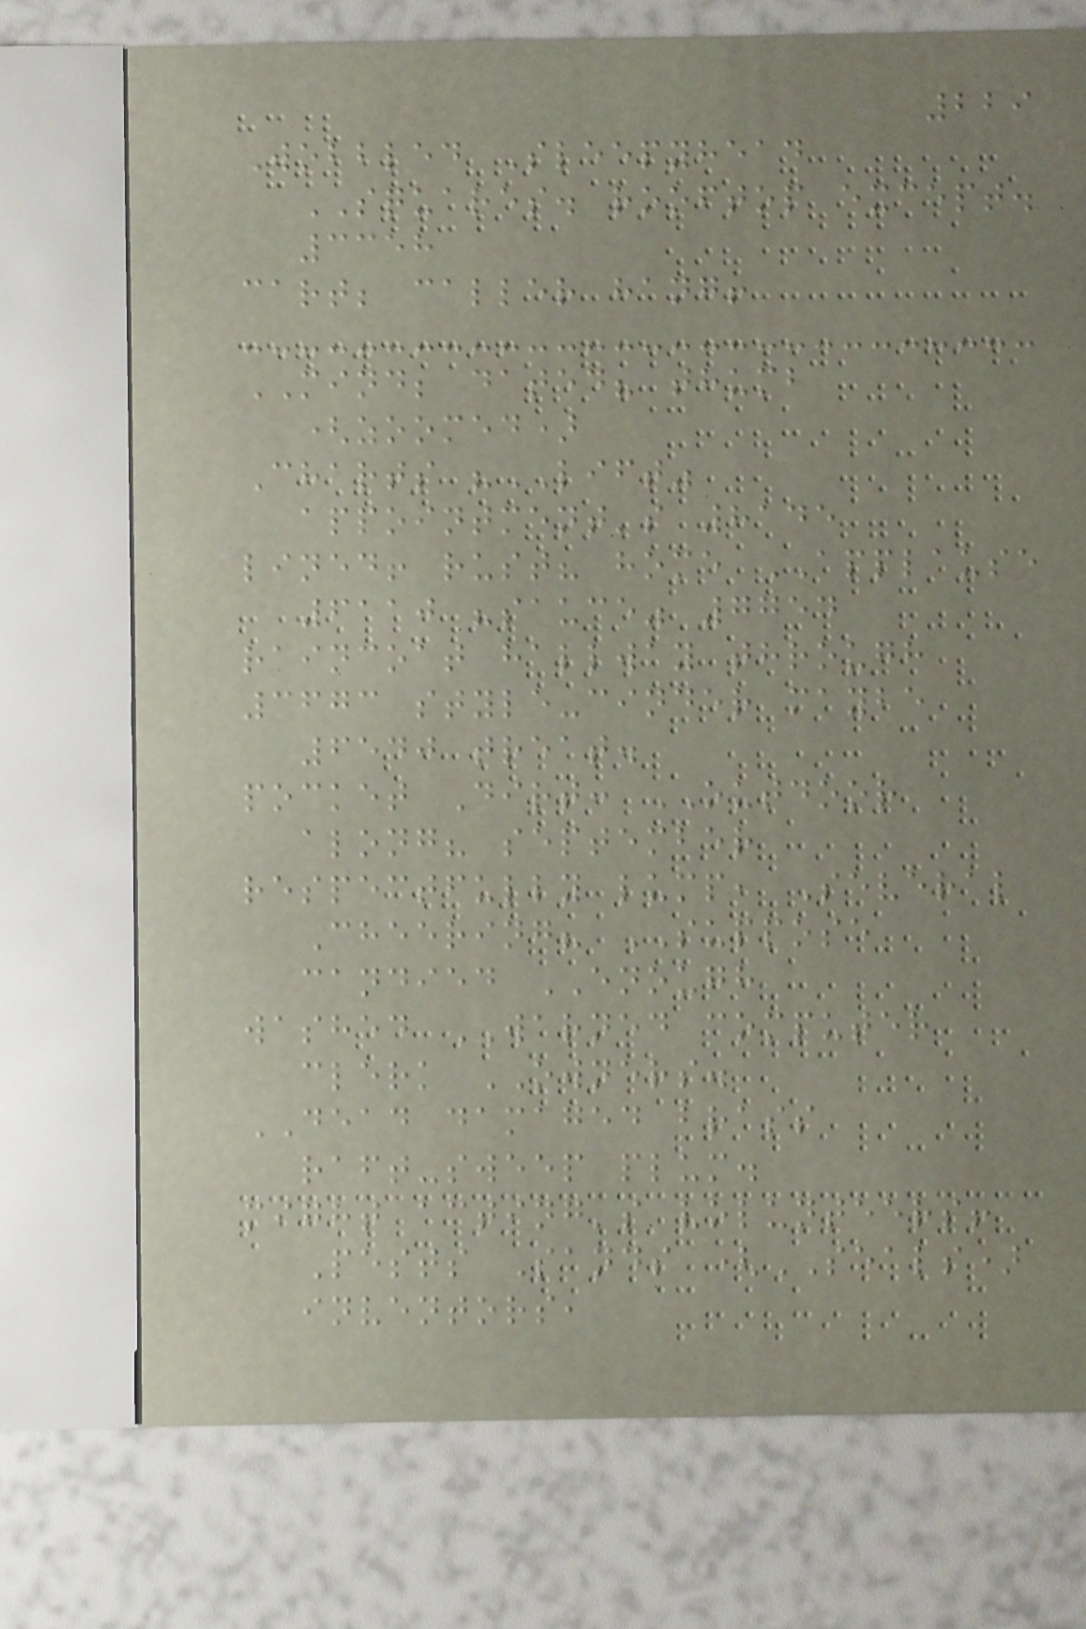229
Wobbled Sleepyhead
SQUARES. rooftop except.
3358
cart; caller hang!
MIND; dated? thumb
(zoomed)
Charts "LIFT"
appointment's 8145
lined! rust? home APPLAUSE
6110 "sauce" 7754
raincoat hallway through
3673 style-cinder maybe
6540 treat.
pocket Dirt: OUTDOOR
along? september
respectfully lump, Several
Cheering? SUPPOSE
candied ENOUGH
washed WARNED computer
clerk OWNERS.
DEAD damaged brass
raft-sweep plum.
might acting's volunteers!
Pests Sands (SEALS)
inventors,
